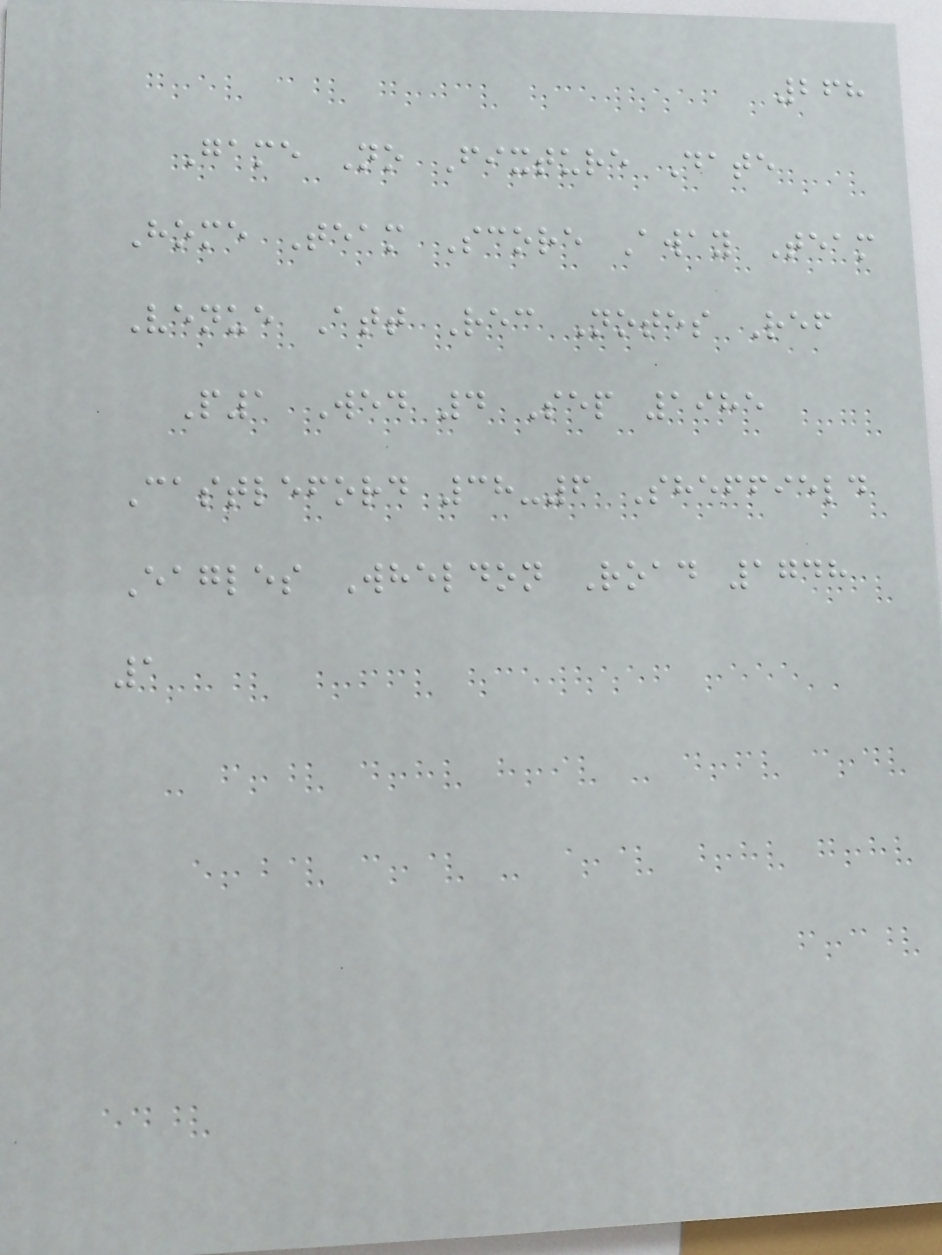268
Game No Fixture Date
Home Team Score Away Team
Venue Att Rec Notes Ref
P1 Wed 4 Sep 1985
Castleford 38-6 Sheffield
Eagles Wheldon Road 1748
1
